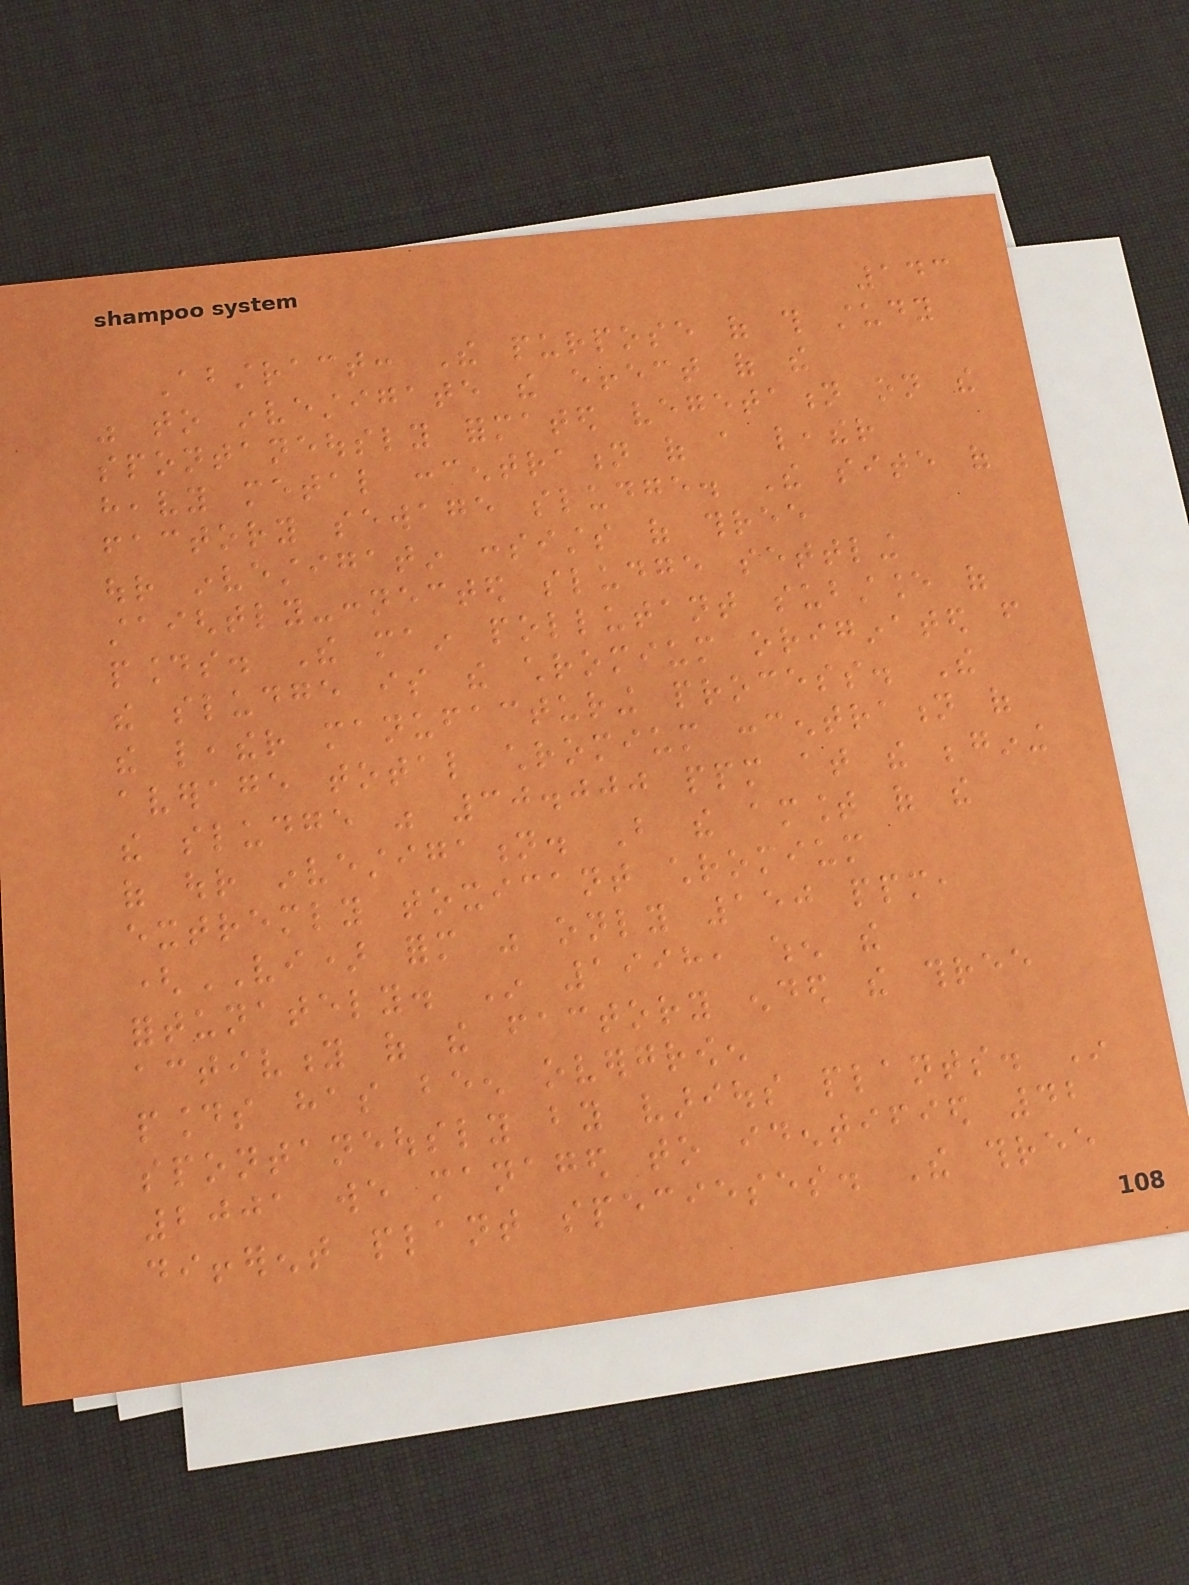143
Abstract: The purpose of this study
was to investigate the effect of the
spontaneously formated vegetation on the
heavy metal concentration of a leather
factory sewage sludge. The site of
our investigatin consists of three
staightly-connected sludge settling
pounds. The main pollutant substance of
the sludge is the chromium originated from
the leather manufacturing process. The
average total chromium concentration of
the sludge was 30.000 ppm at the begining
of our investigation. But the amount of the
extremly toxicant chromium
(VI) form was only 150 ppm,
fortunately. In 1998, when the
activity of the factory ended the three
pounds has been overgrowen
spontaneously by various plants. In
2001 we managed to identified 42
different plant specieses. The three
